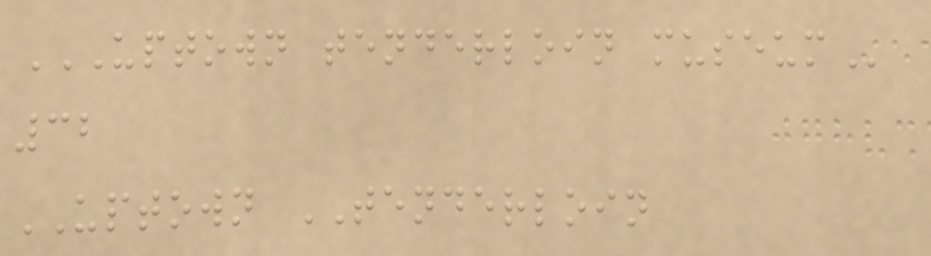UPTOWN TENDERLOIN MUSEUM
32
UPTOWN TENDERLOIN
